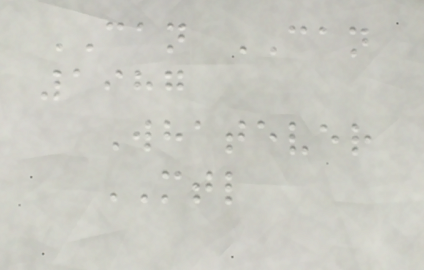CAN CAN
1987
Whatever
MTL
